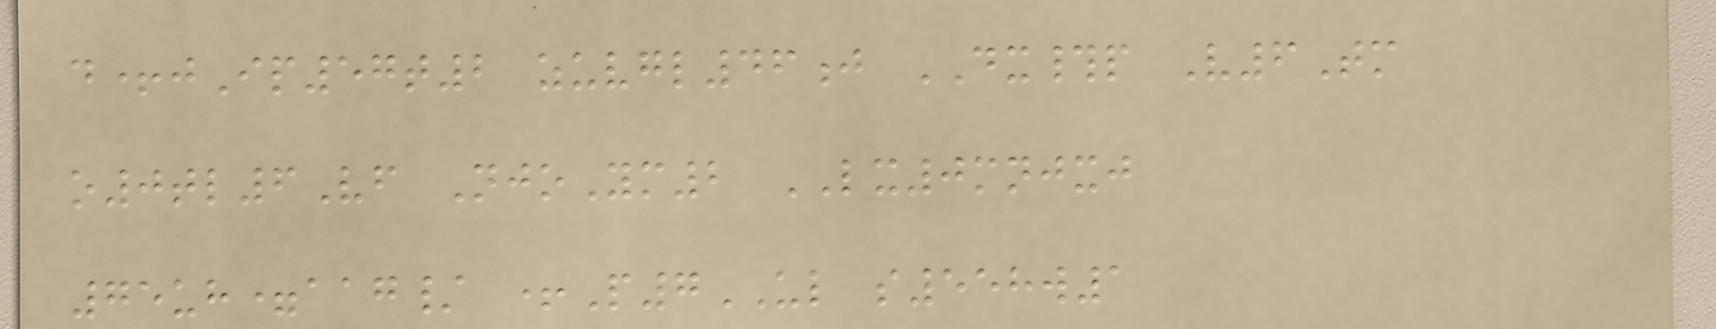d+jIp57t2 zuvgl46j DX#p V6Tm
o0tl6Vf NjoYm2 LX0mnjxj
75uh=aag/ +P7UL s558w1
